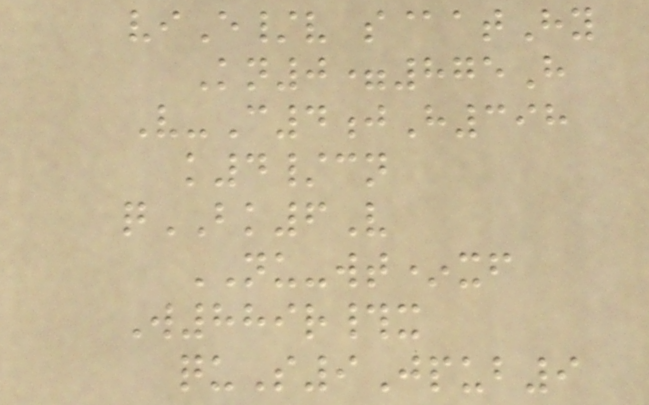viE/v s@atHy
Kn0=875H
V-C4jH398
k4/cn
qBK6V
NU-wt*xf
W889r#x
quS9Jpub9
